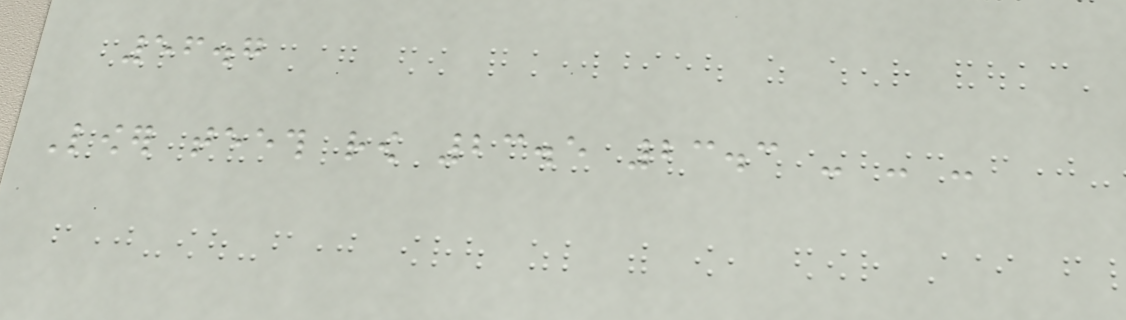56.7
Lower teeth row 23.5 23.3 - - -
